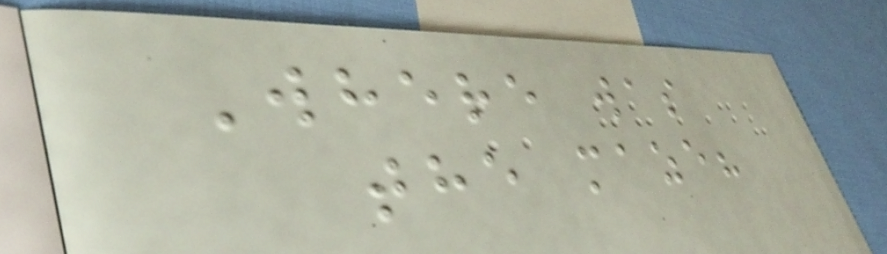Where was
the maze?
